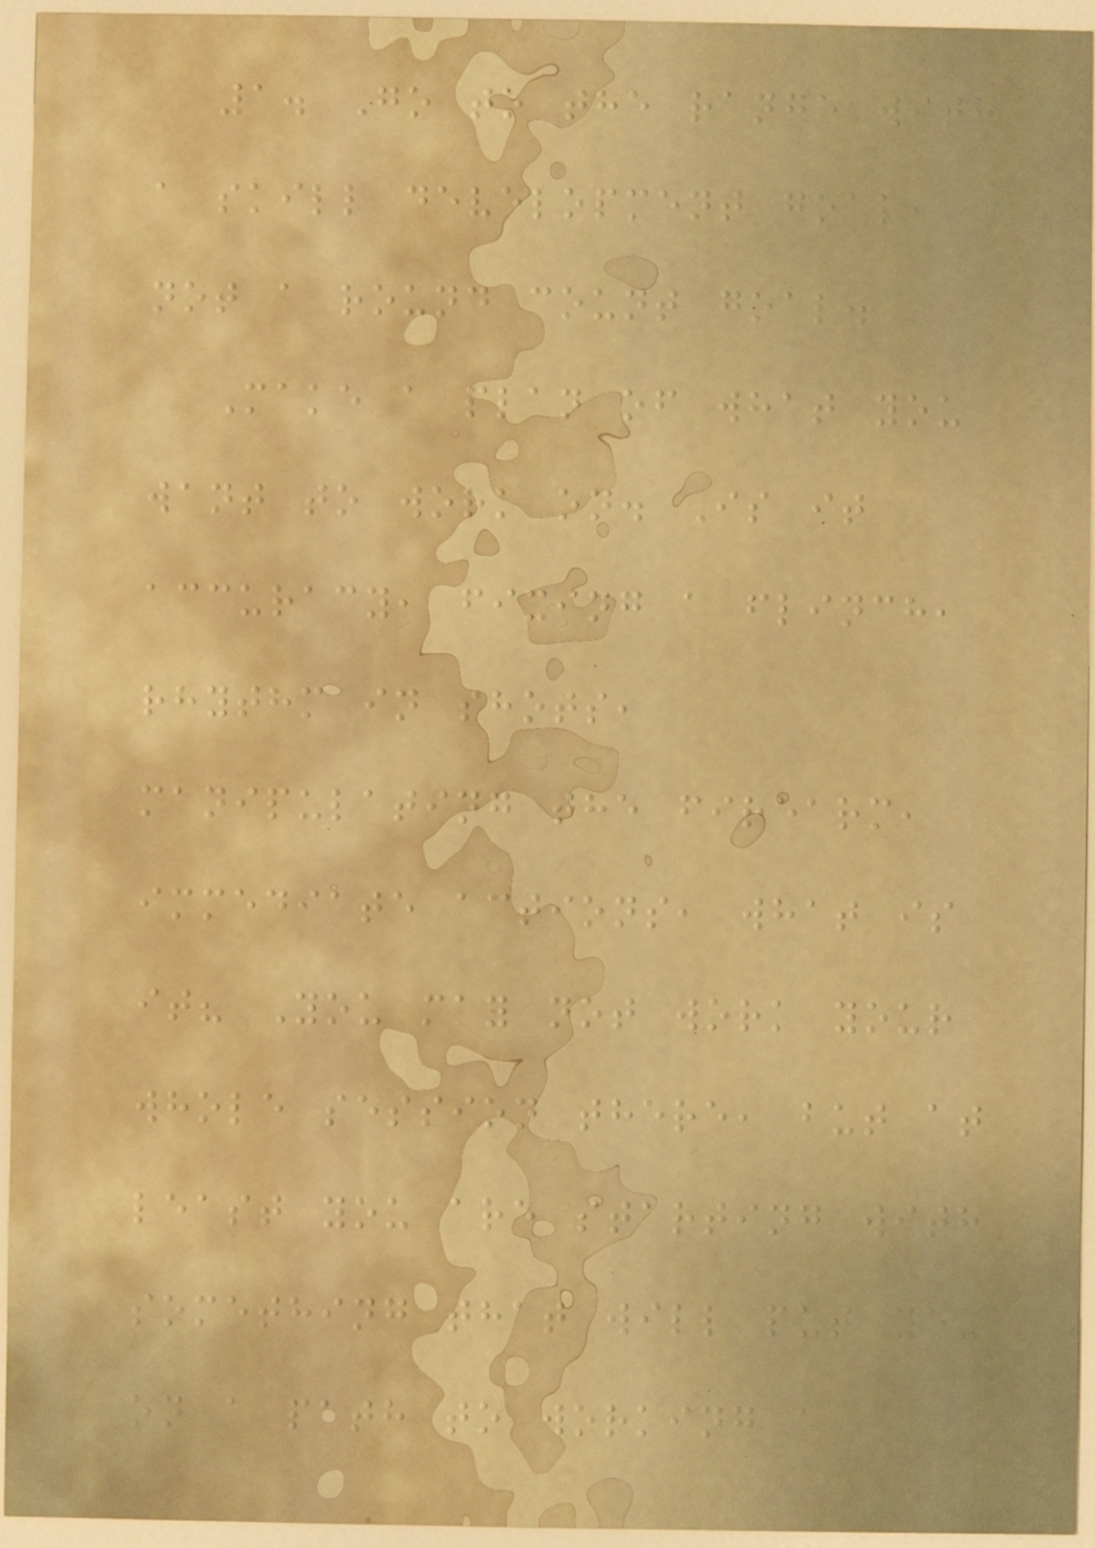1. Go to the range with
a skill development goal,
not a round count goal.
Make a plan of what you
want to work on. Is it
accuracy, fixing a flinch,
rhythm in shots,
manipulating the firearm,
immediate actions, what is
it? You may not work your
whole session there, but at
least you are starting with
something that will put you
on a path to working a
